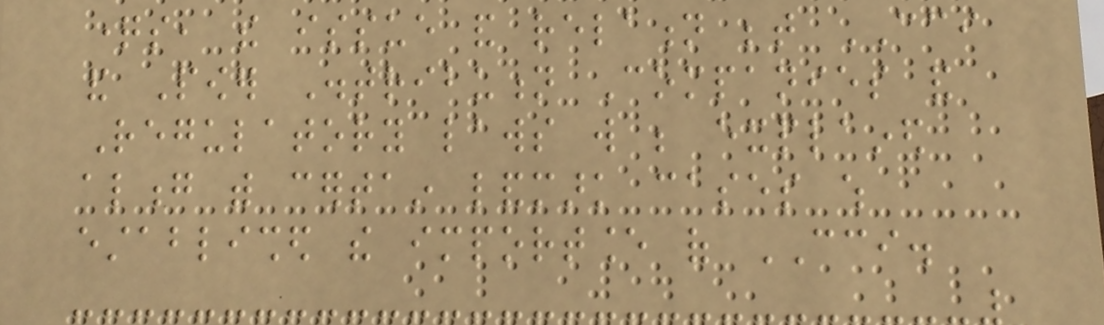questions, the issue and relation between CCI
and Power Distribution Companies and
Regulatory laws will be explained
along with certain landmark cases which
established the importance of CCI.
